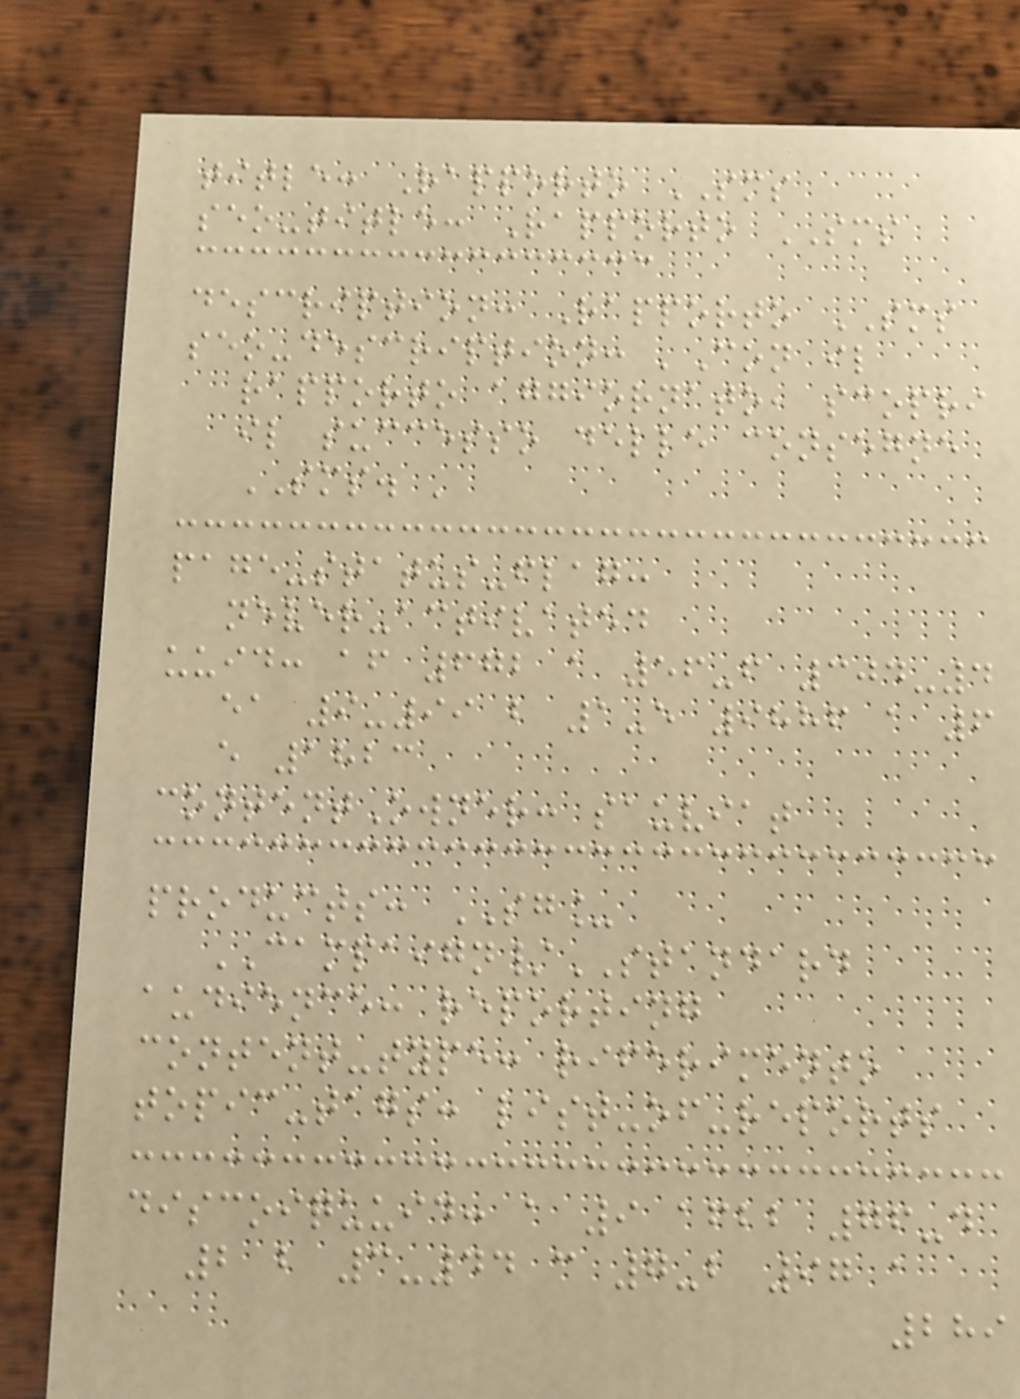title: Rapporto SMS
seo-title: Rapporto SMS
description: Rapporto SMS
seo-description: 'Con il
rapporto aggiornato, scopri
il successo delle consegne
SMS. '
page-status-flag:
never-activated
uuid: af 672 a 56-f 304-4
ea 9-99 b 1-e 9886 a 6
e 1823
contentOwner: sauviat
products: SG_
CAMPAIGN/STANDARD
audience: reporting
content-type: riferimento
topic-tags: list-of-reports
discoiquuid: a 9 afbb 76-d
2 b 3-44 c 7-b 97 a
289
